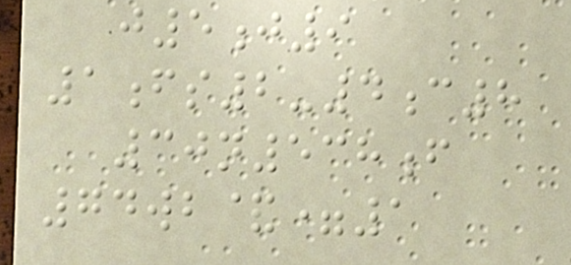j5j9
1fs2-4c8
30n538f
74wb&=1
